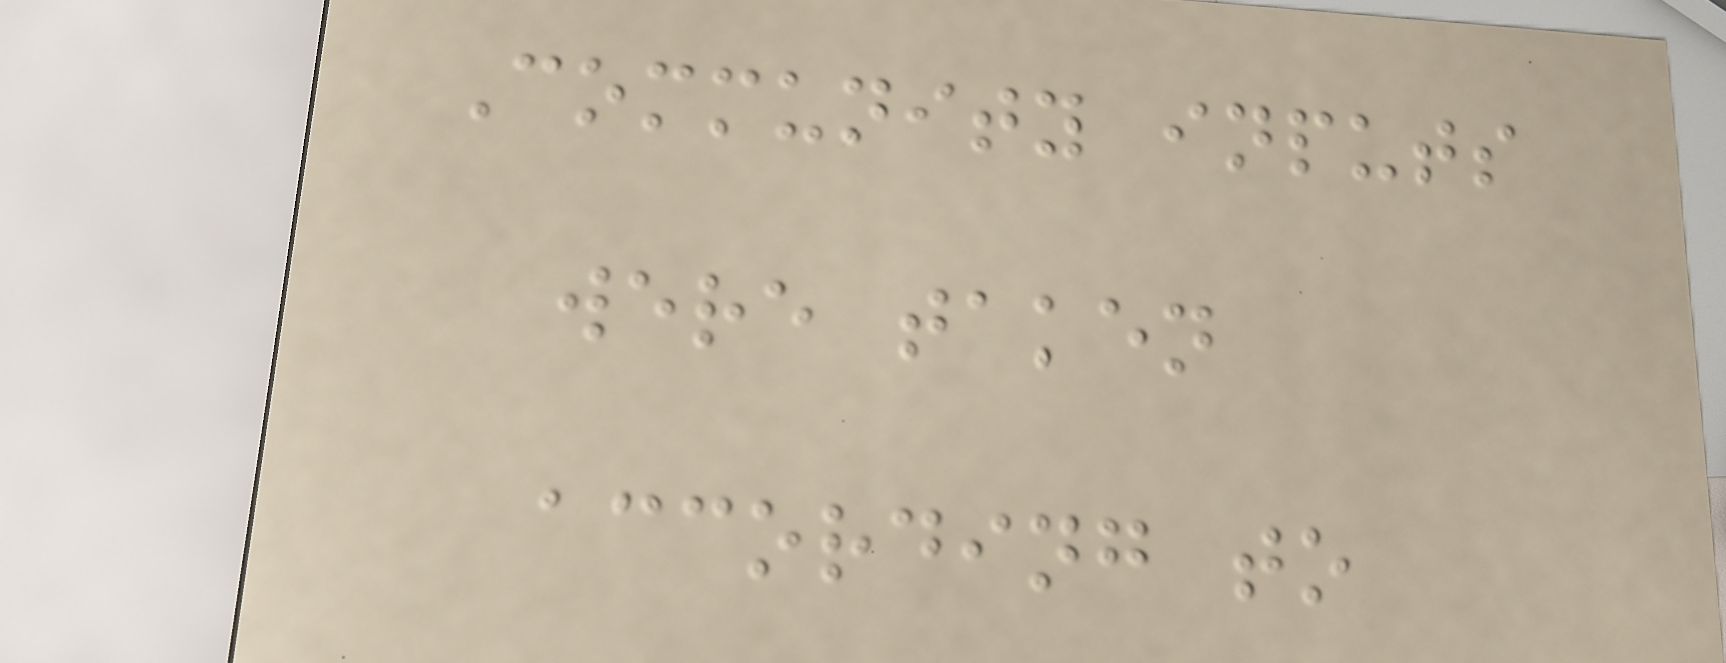Community inputs
were taken
according to
